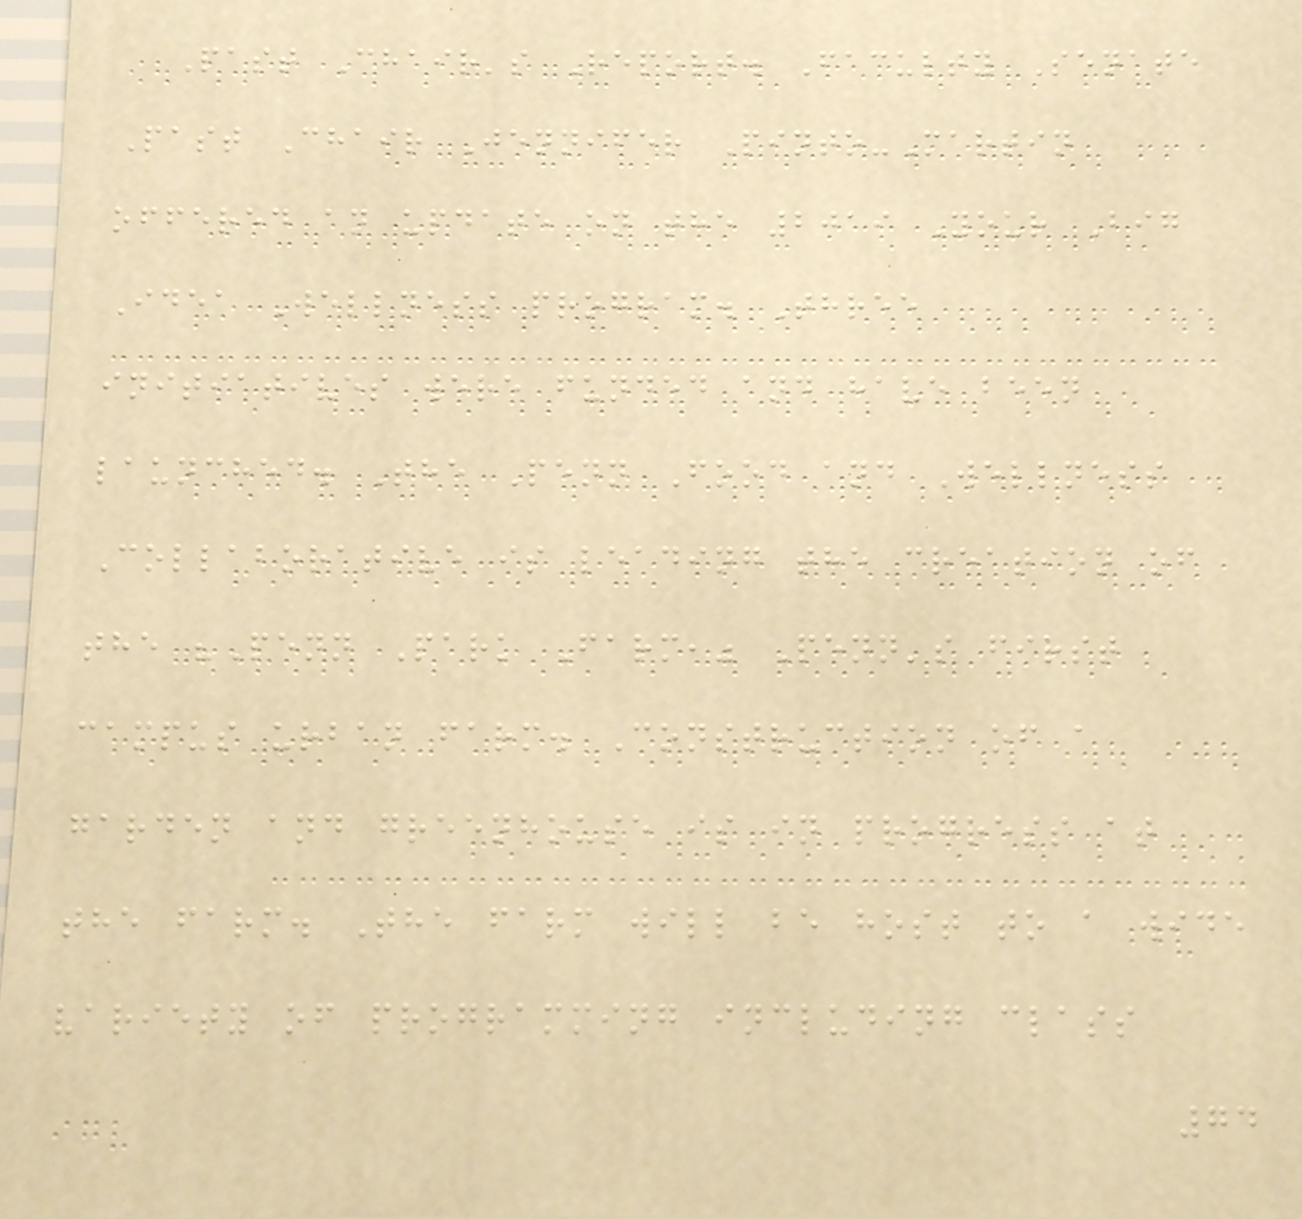Past Chair's Report. Faculty Senate
Past Chair Jennifer Pinto-Martin
offered an update on the 2019 Your Big
Idea Wellness program. Three
initiatives were funded and have been
launched. The Penn Food and Wellness
Collaborative is leading the creation of
the "Penn Park Farm," Penn's first
campus urban farm. Construction of a
garden and greenhouse is in progress at
the farm. The farm will be host to a wide
variety of programming including class
74
